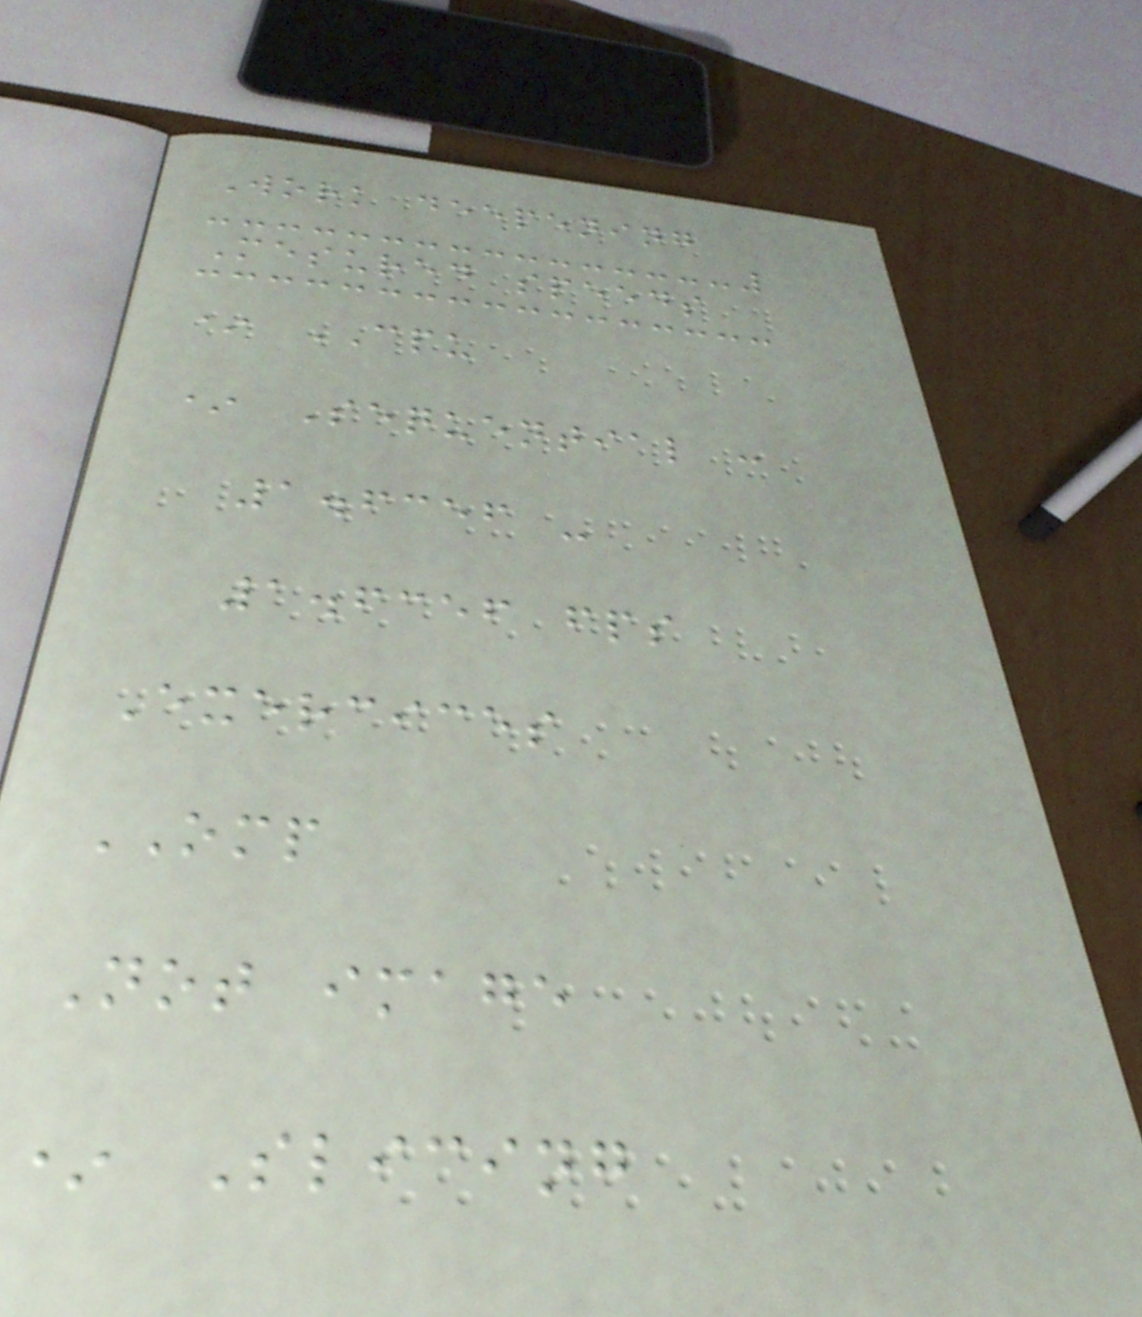Work deepening
Mesured speeds
* CPU
* Sequential :
1.6356 -
1.6356 fps
Exercices
OMP
Not image
* Slicing
